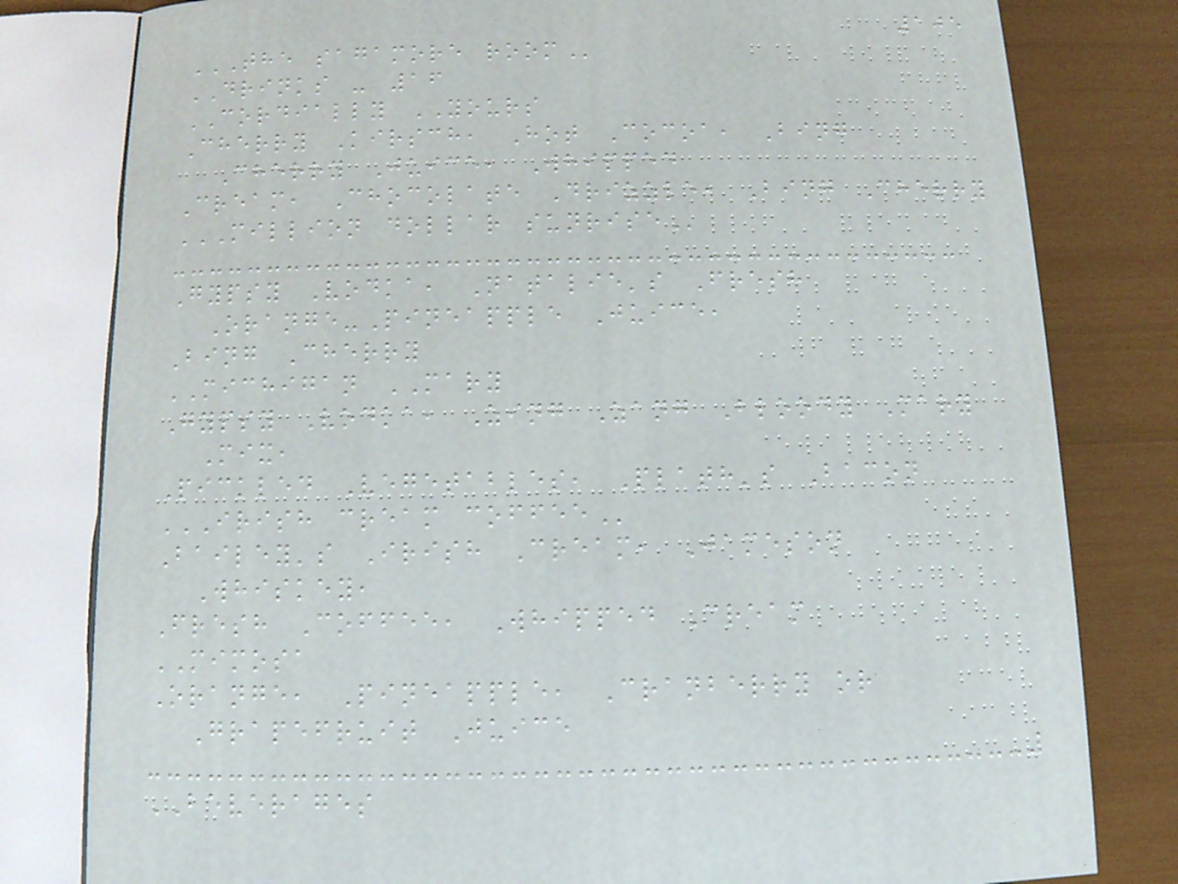105
THE SAGAMORE ROOM
DRINKS - 16
CORDIALLY YOURS
Cherry Kirsch, Hot Cocoa, Bing
Cherry Juice, Whipped
Cream, Chocolate Drizzle, Bing Cherry
MILLION DOLLAR SUNRISE
Gypsy Vodka, Natalie's Fresh
Orange-Pineapple Juice,
Bing Cherry
MICHIGAN MARY
Gypsy Vodka, Zing Zang Bloody Mary
Mix,
Pickled Vegetables, Plath's Bacon
IRISH CREAM COFFEE
Bailey's Irish Cream, Jameson
Whiskey,
Fresh Coffee, Whipped Cream
MIMOSA
Orange, Pineapple, Cranberry or
Grapefruit Juice
BEVERAGES
